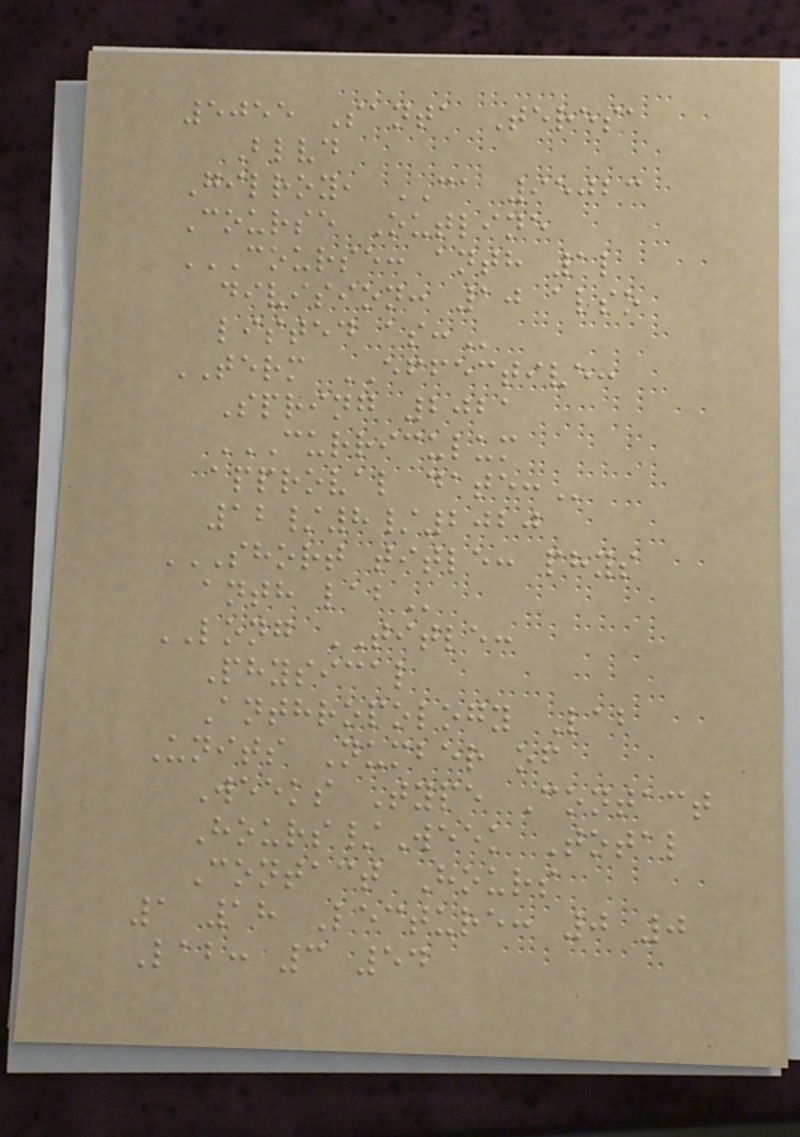5055 Santa Teresa
Blvd
Gilroy, CA 95023
Course Outline
COURSE: ANTH 1L
DIVISION: 10 ALSO
LISTED AS:
TERM EFFECTIVE:
Spring 2021
CURRICULUM
APPROVAL DATE:
12/8/2020
SHORT TITLE: PHYS
ANTH LAB
LONG TITLE:
Physical
Anthropology Lab
Units Number of
Weeks Type Contact
Hours/Week Total
Contact Hours
1 18 Lecture: 0 0
Lab: 3 54
